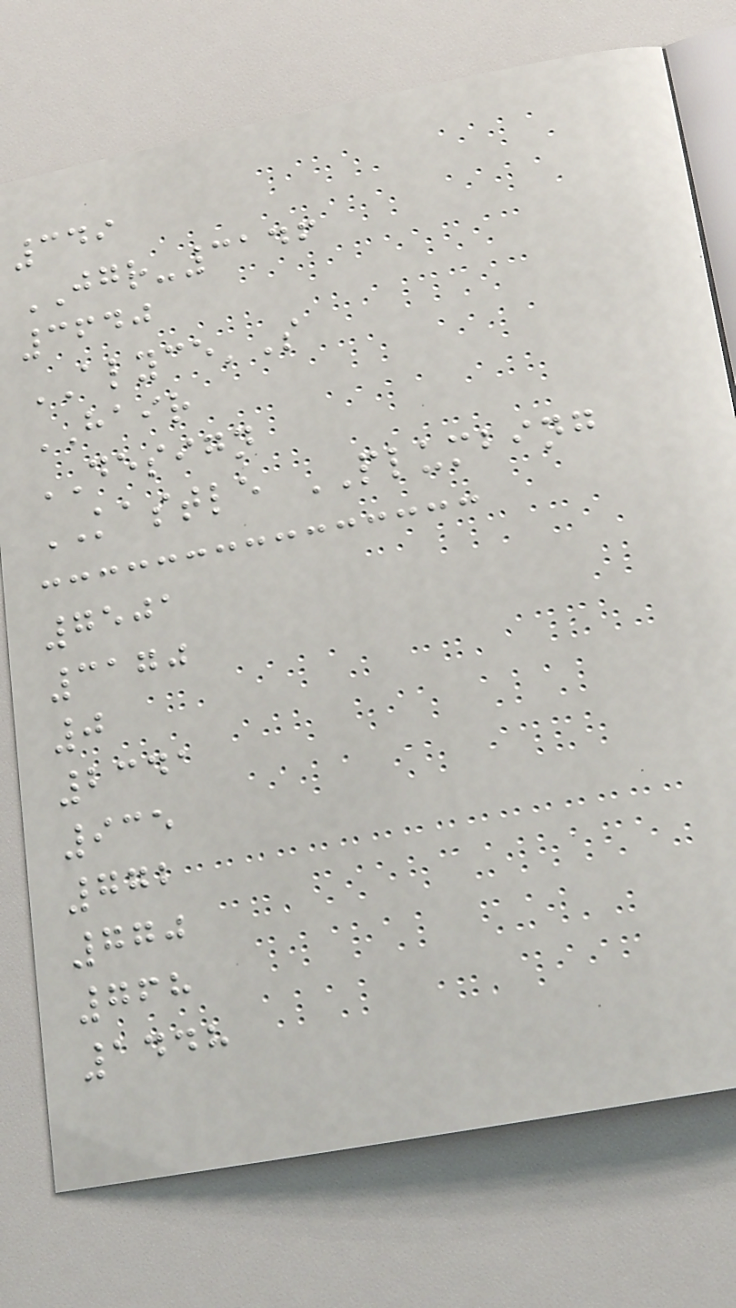349
JGR-3146
3640
ALYCE'S
HAIR
DESIGN
KASTLE PLUMBING
7501
3170
0
2341
935
772
770
768
1448
